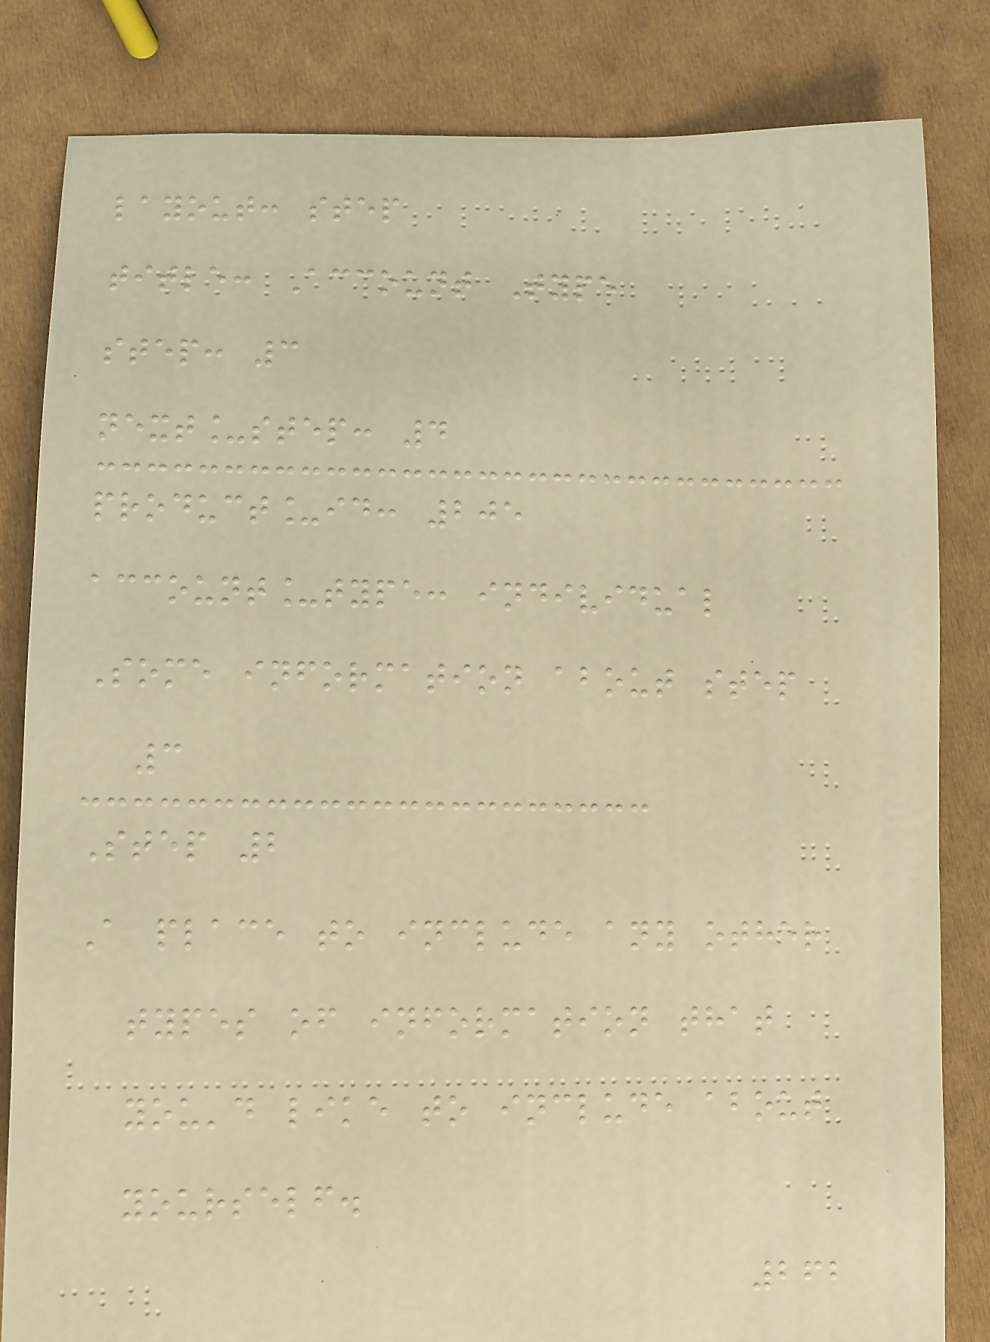layout: step
title: Account Type
step: 3
next_step: 4
product_id: 205
account_type: individual
Some information about step
3
Step 2
A place to include any other
types of information that
you'd like to include about
yourself.
262
